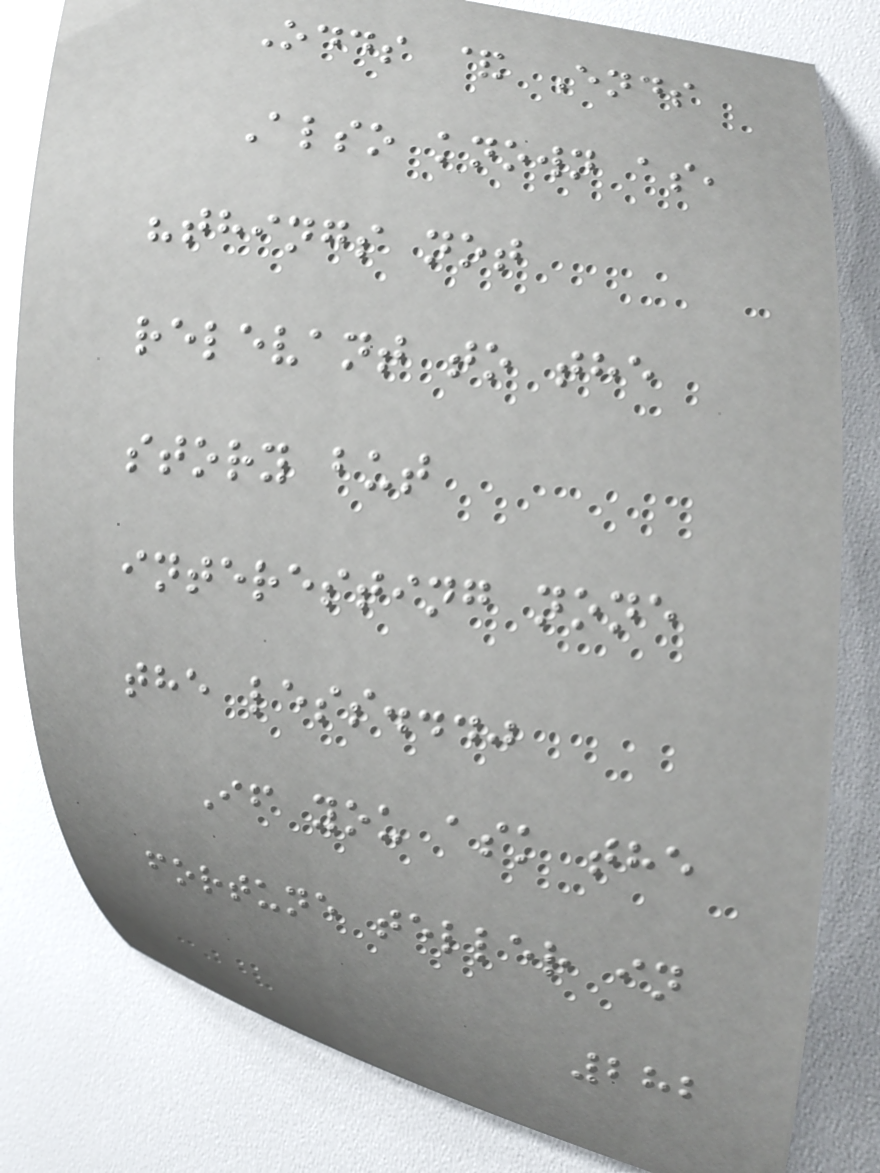Odds & Ends
Also known as,
"things not
relevant to the
story but
interesting none
the less..."
If you ask the
fortune teller in
282
